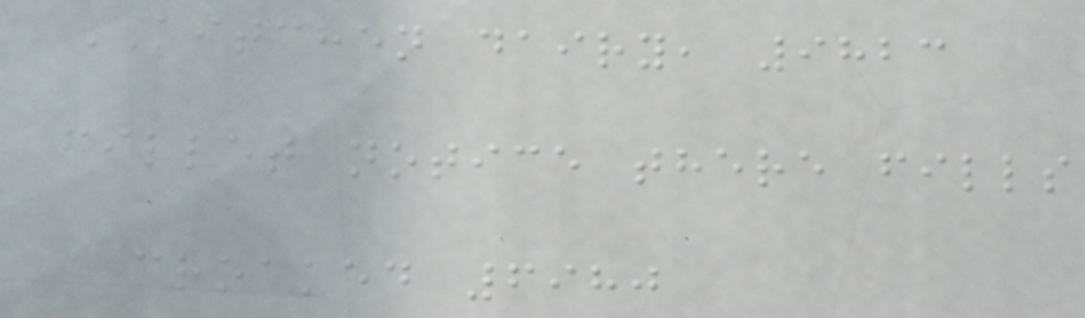KITCHEN dairy, 9823
fillet notice there fills
croaked 6980
